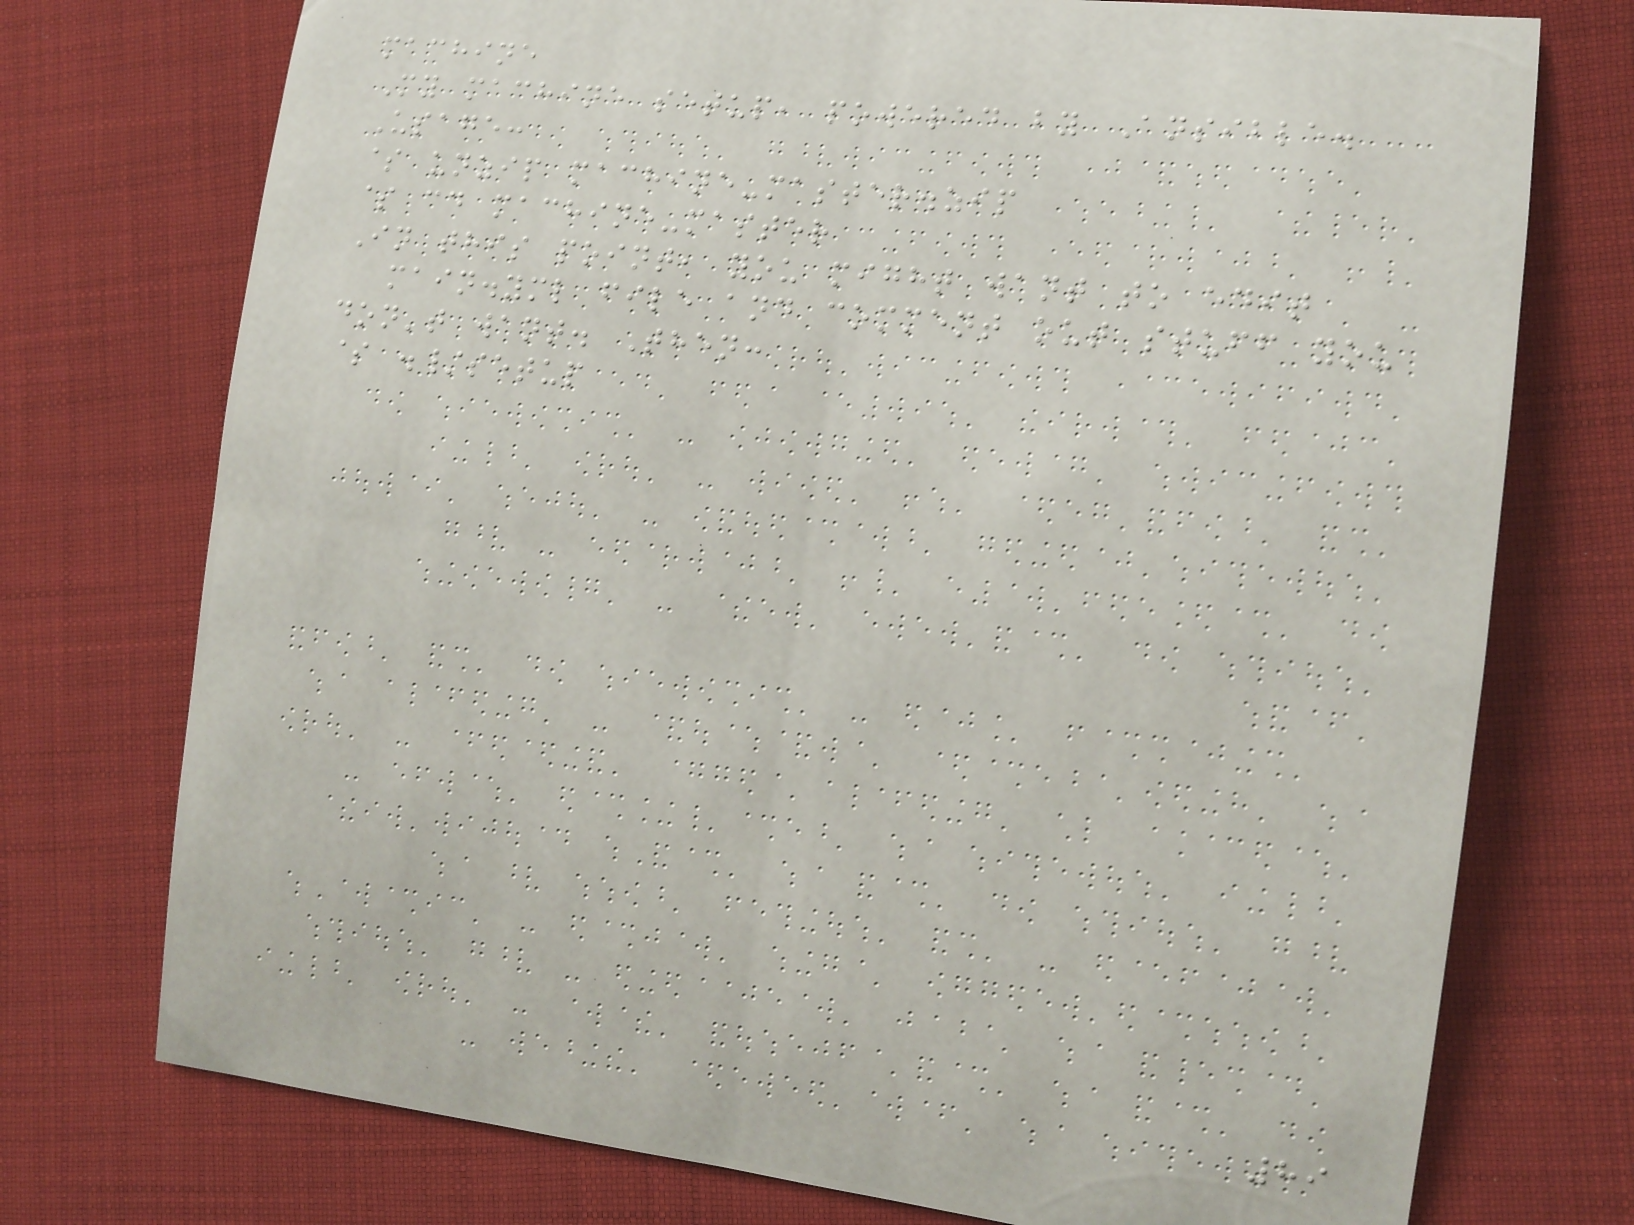machine
My machine setup, powered by Ansible.
Usage:
$ unzip machine-master.zip
$ cd machine-master
In this point, you might want to edit
main.yml file and comment out stuff you
don't want. Then:
$ ./setup
89
